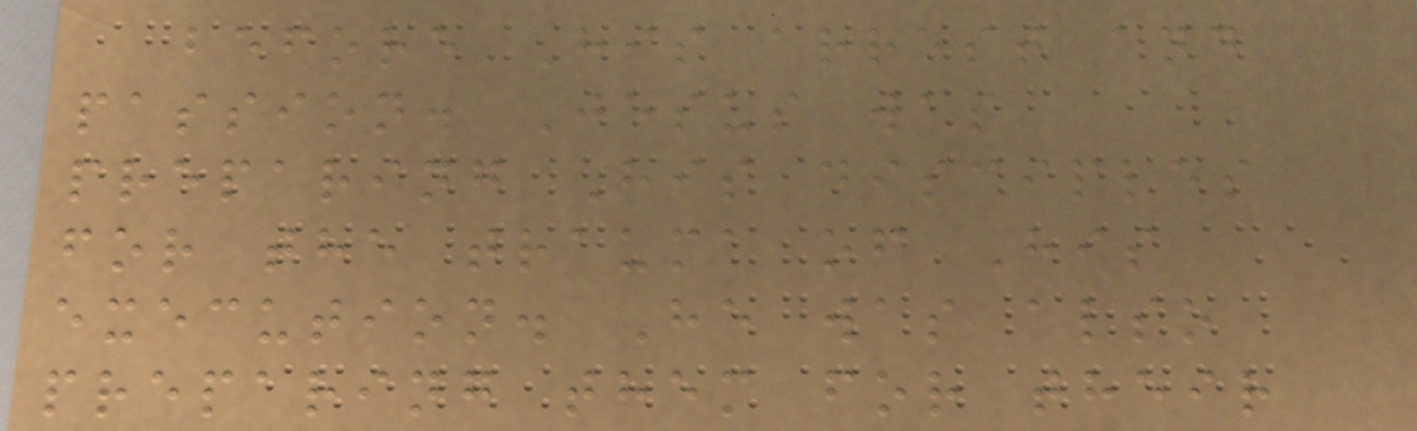before His arrest and
passion. Jesus was
preparing His disciples
for the trauma of His
execution. He was also
preparing them for their
